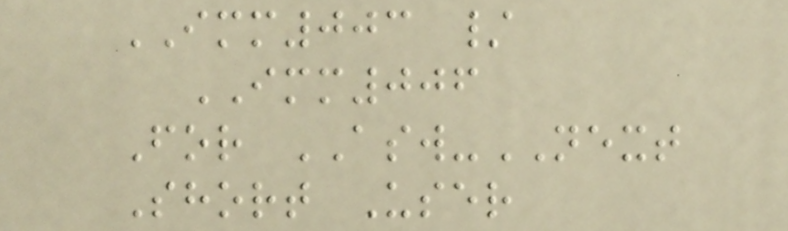IMM003 /
IMM006
For ASW-NEXT
Short User
